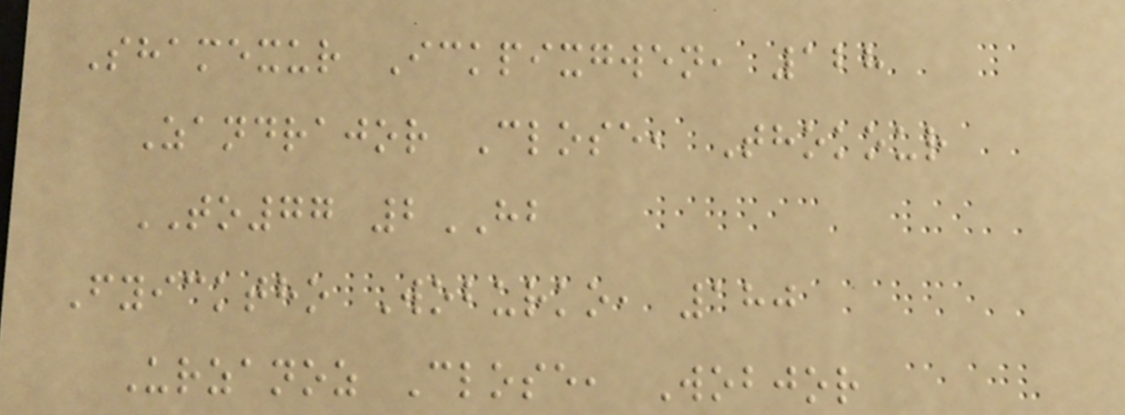Shamexur Ickpixgwen, 128
Zandrajor Close, Thokour
TO77 2HB
Fyicktho Woburko, 180
Urzanoz Close, Wobjor
